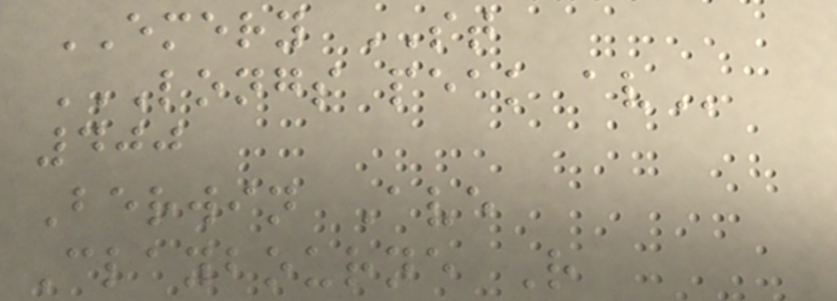EMERY ST
LONGS PEAK AV
400
Berwin Ave
Claybourne R
